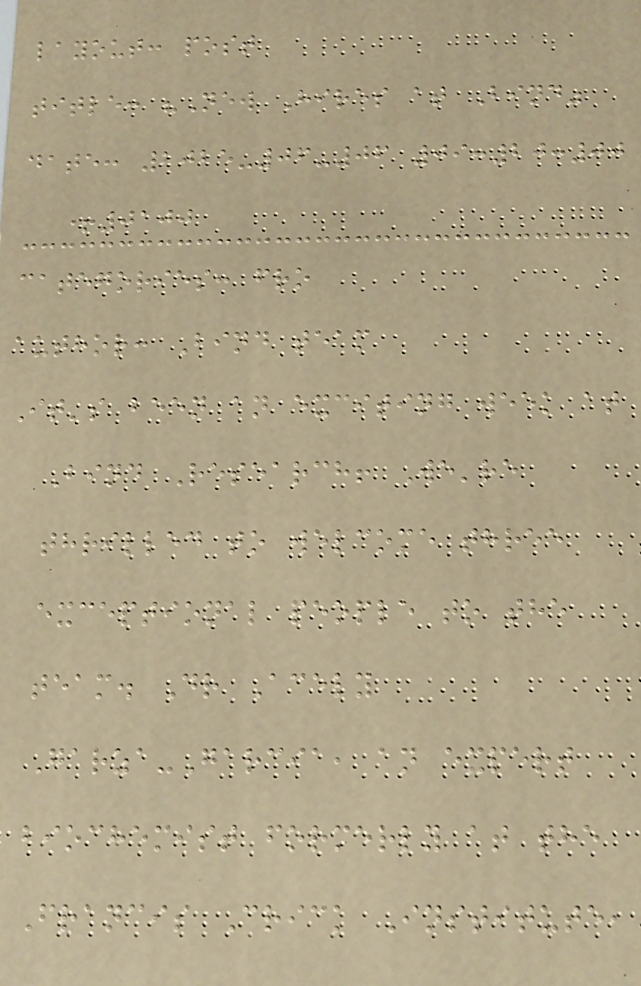layout: post
title: "New Hires at Bind"
date: 2025-06-06 09:20:00
+0100
categories: fro
author: Bind team
It's been an exciting week at
Bind Research! We're
thrilled to welcome three
exceptional people to the
team. Dr Acely
Garza-Garcia, an expert
biochemist formerly at the
Francis Crick Institute,
